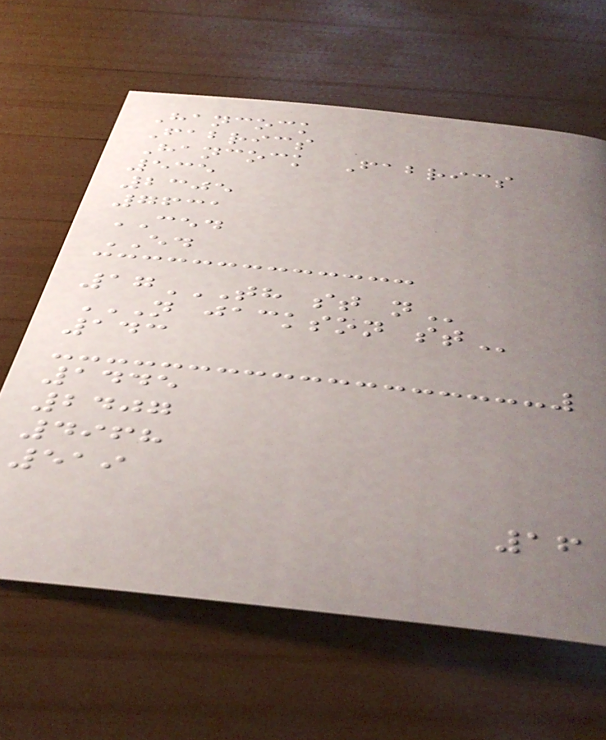Hancock
Fabrics
Hancock Fabrics
535
2305
7631
CED
ED
17TH ST N
N JACKSON ST
143
1445
2407
4968
519
16
